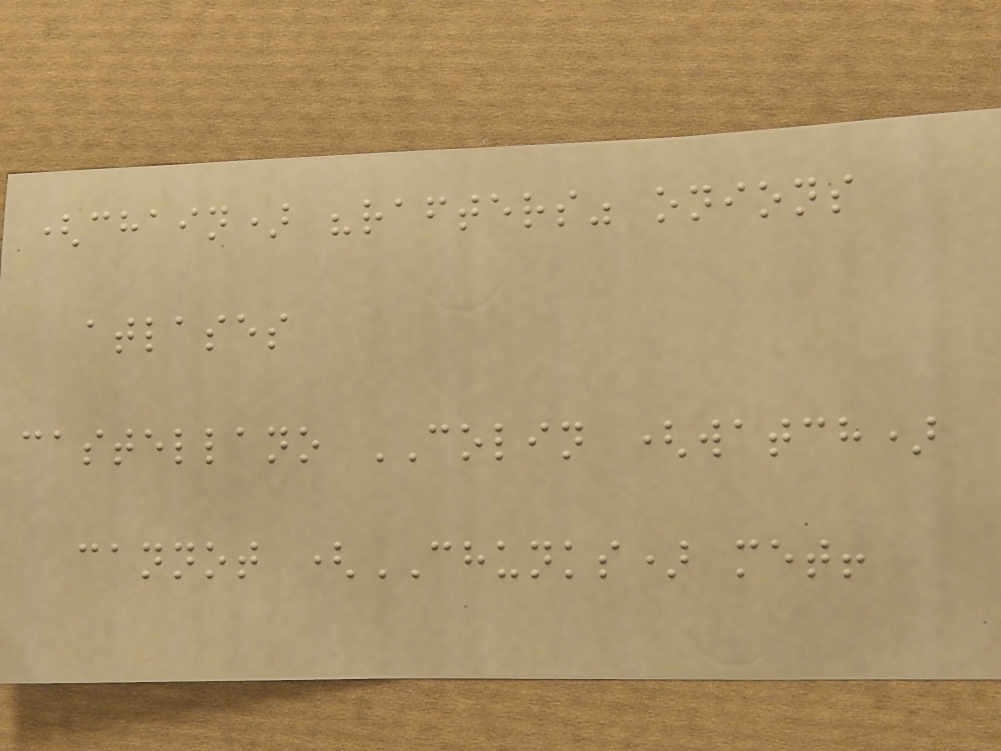(chain) "rafters" onions
atlases
castellano COLIN (watch)
cannot (CHUNKS) met!
